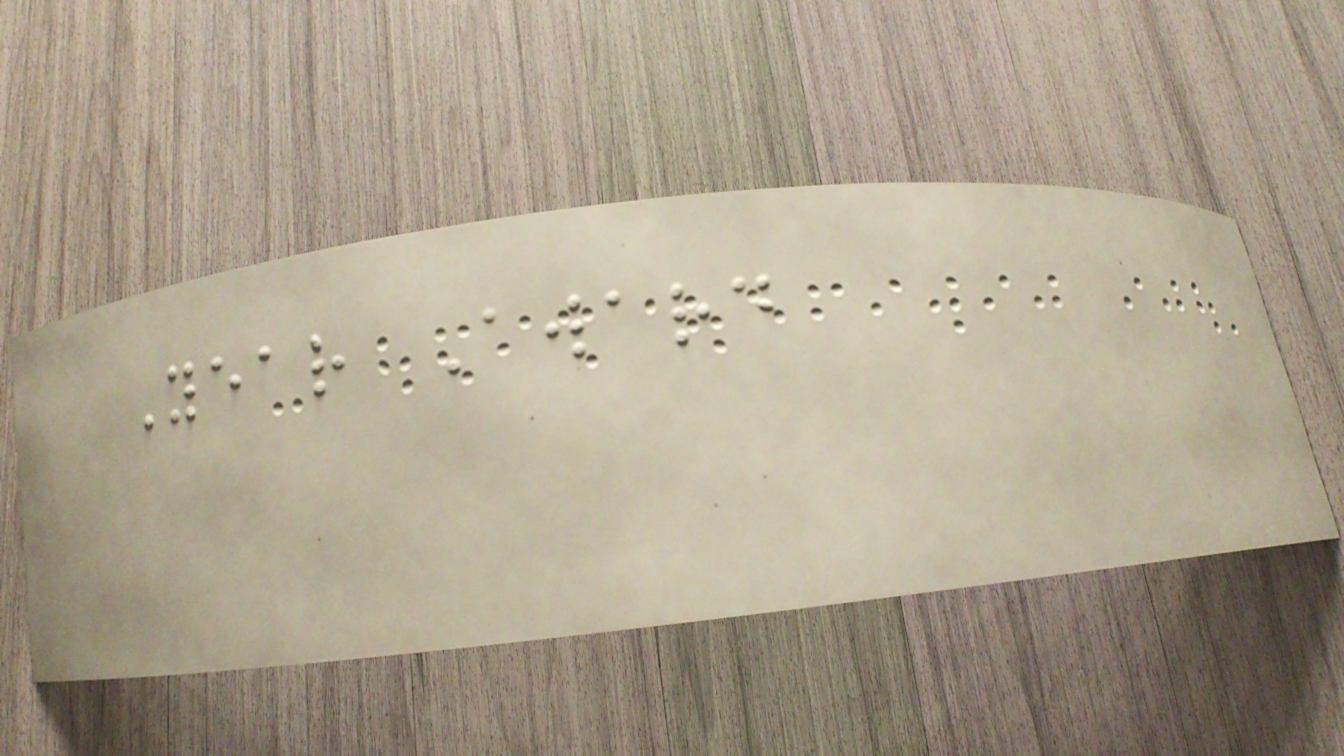Year Award
